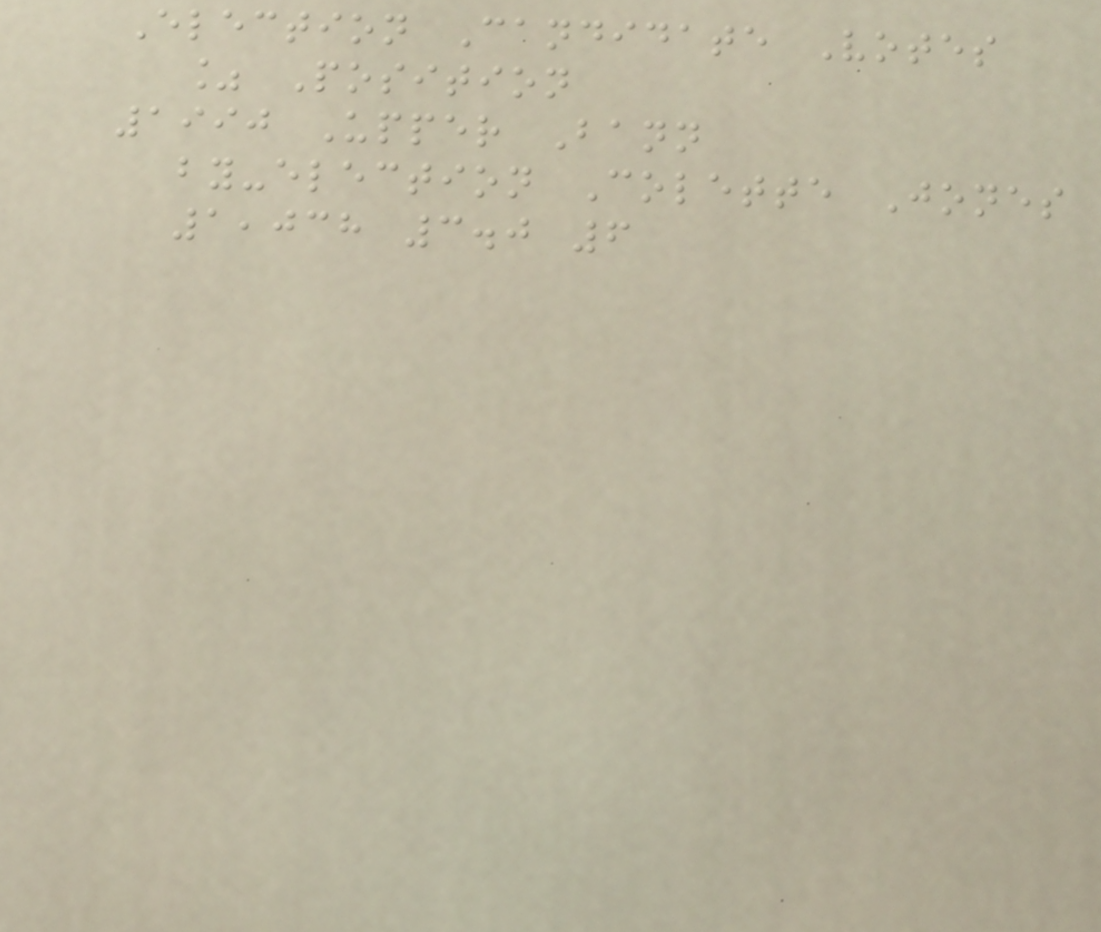Election Candidate Votes
% Position
1990 Upper Bann
by-election Colette Jones
1,038 3.0 6
